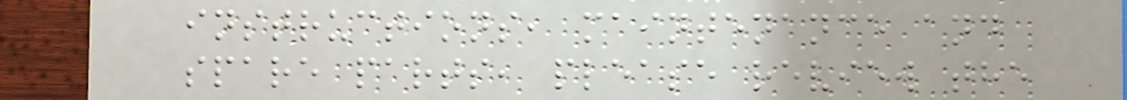instructions, maintenance and
spare parts, please review the
